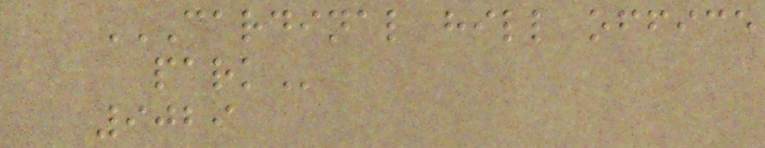CARDINAL HILL OFFICE
PARK
9029
